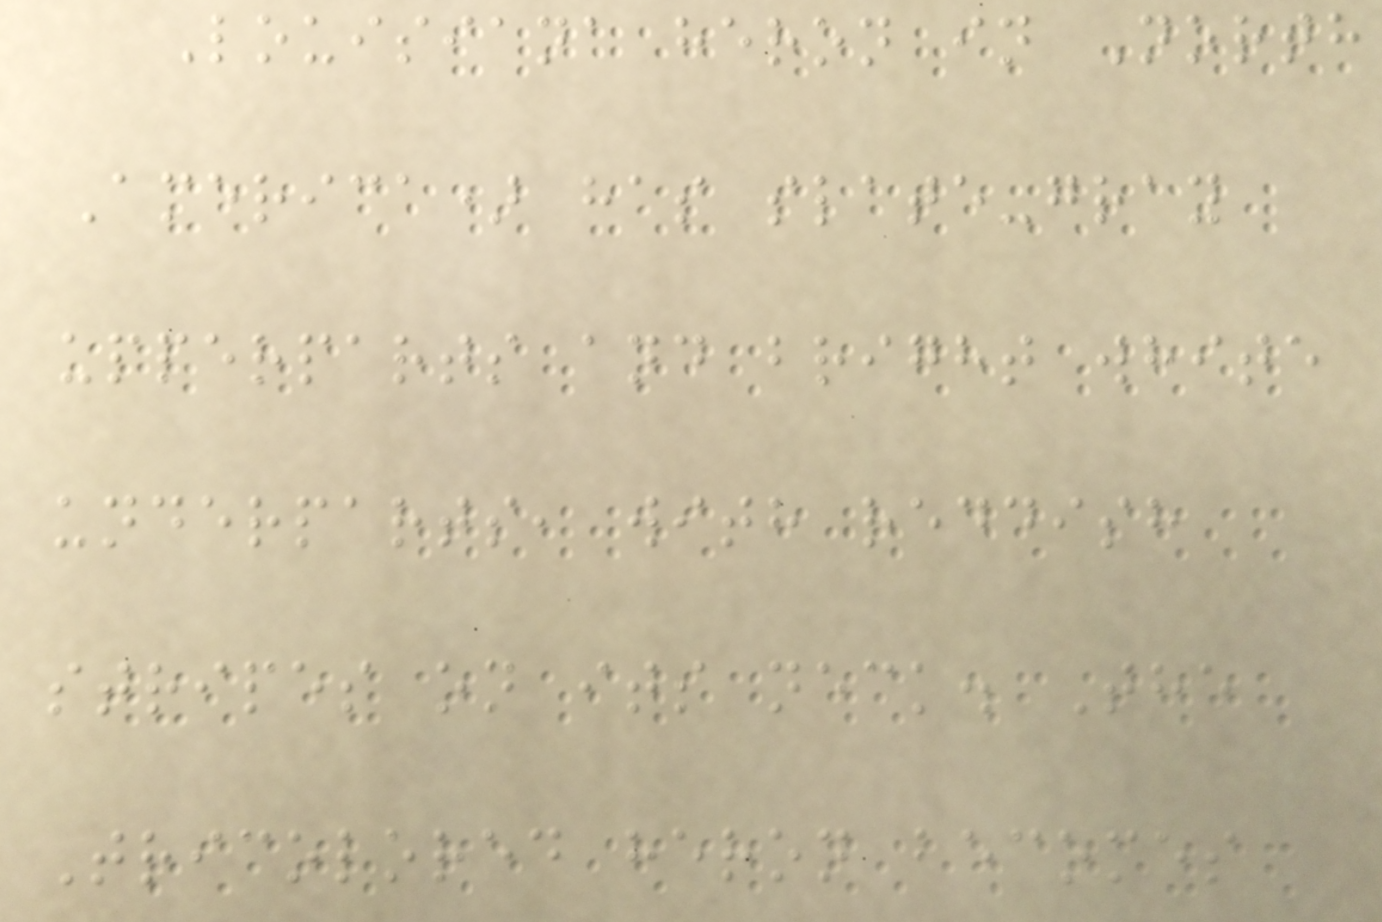Louisiana heron in North
America) has slate-gray
upperparts and bright white
underparts, with reddish
stripes on its neck. The
Tricolored heron becomes
